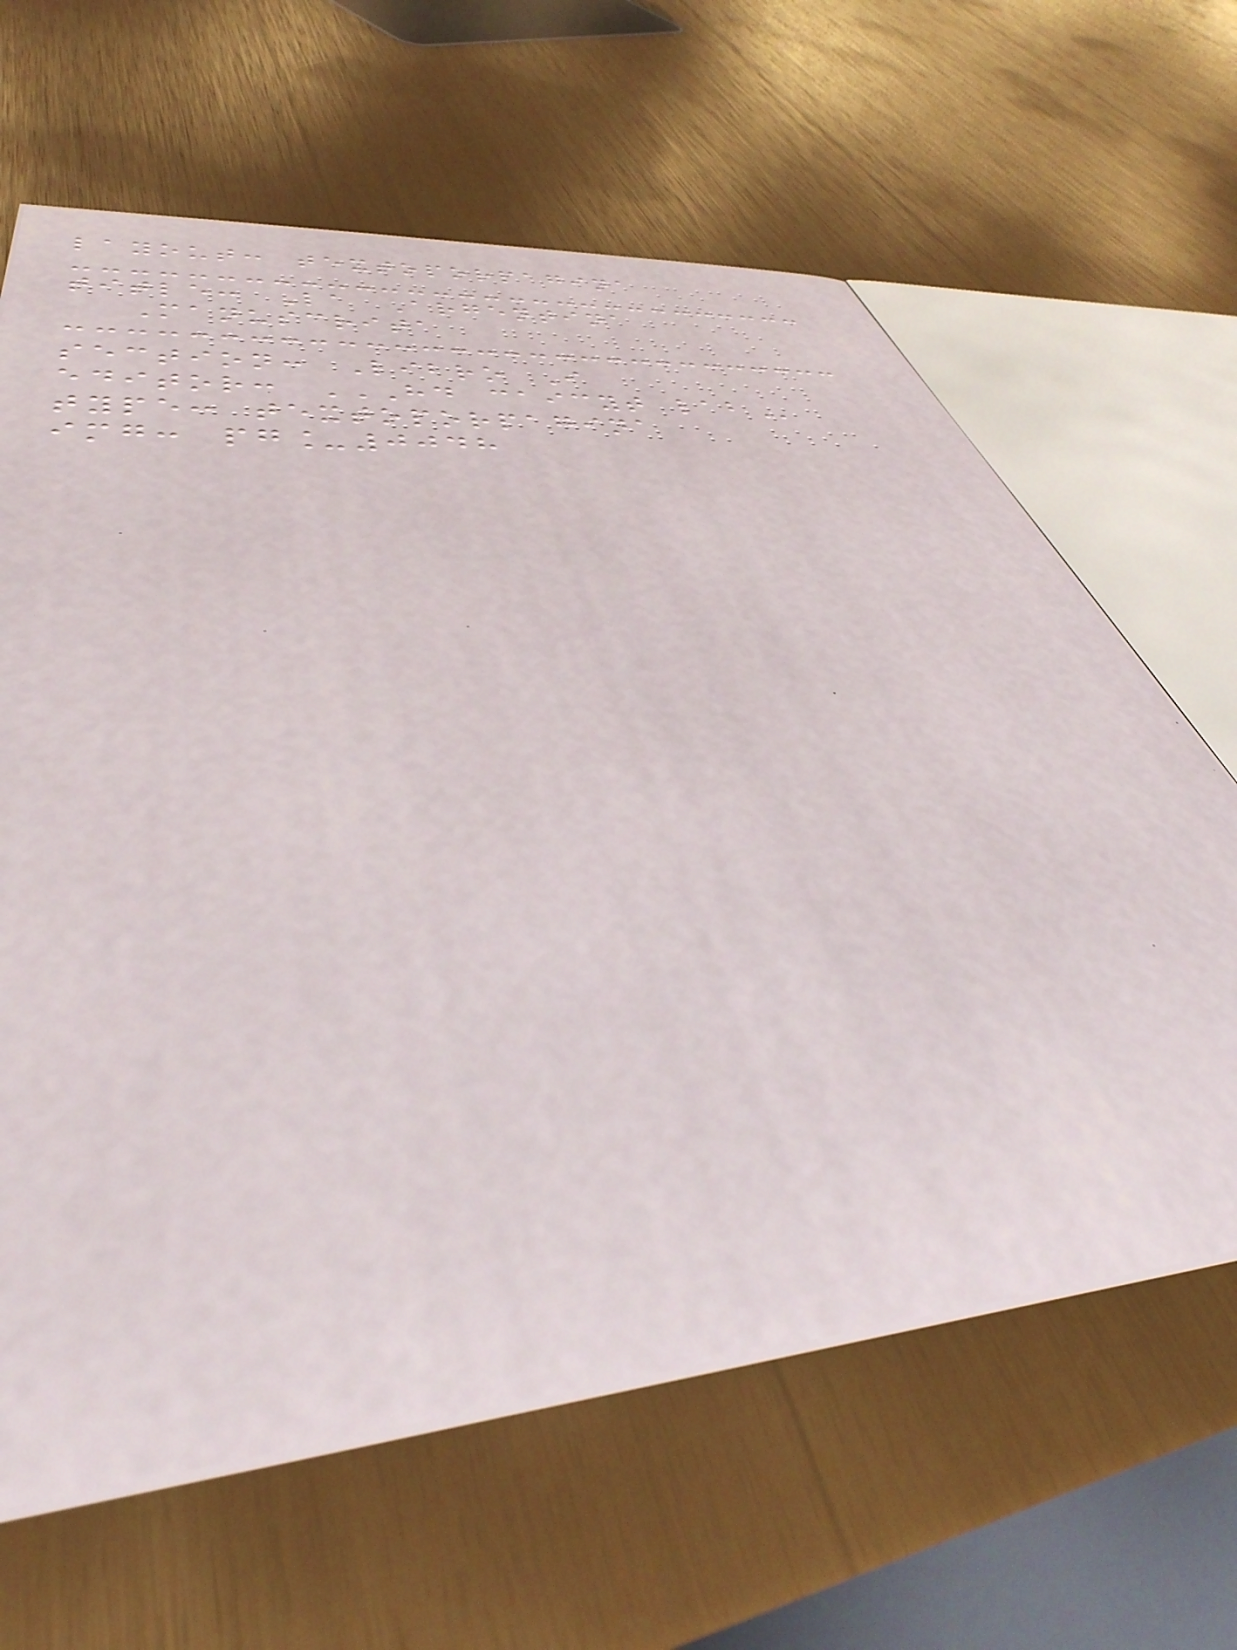layout: textoporpagina
title: La Argentina
Manuscrita
section: Libro I
editor: HD CAICYT LAB
type: textoporpagina
img: pg_0048
